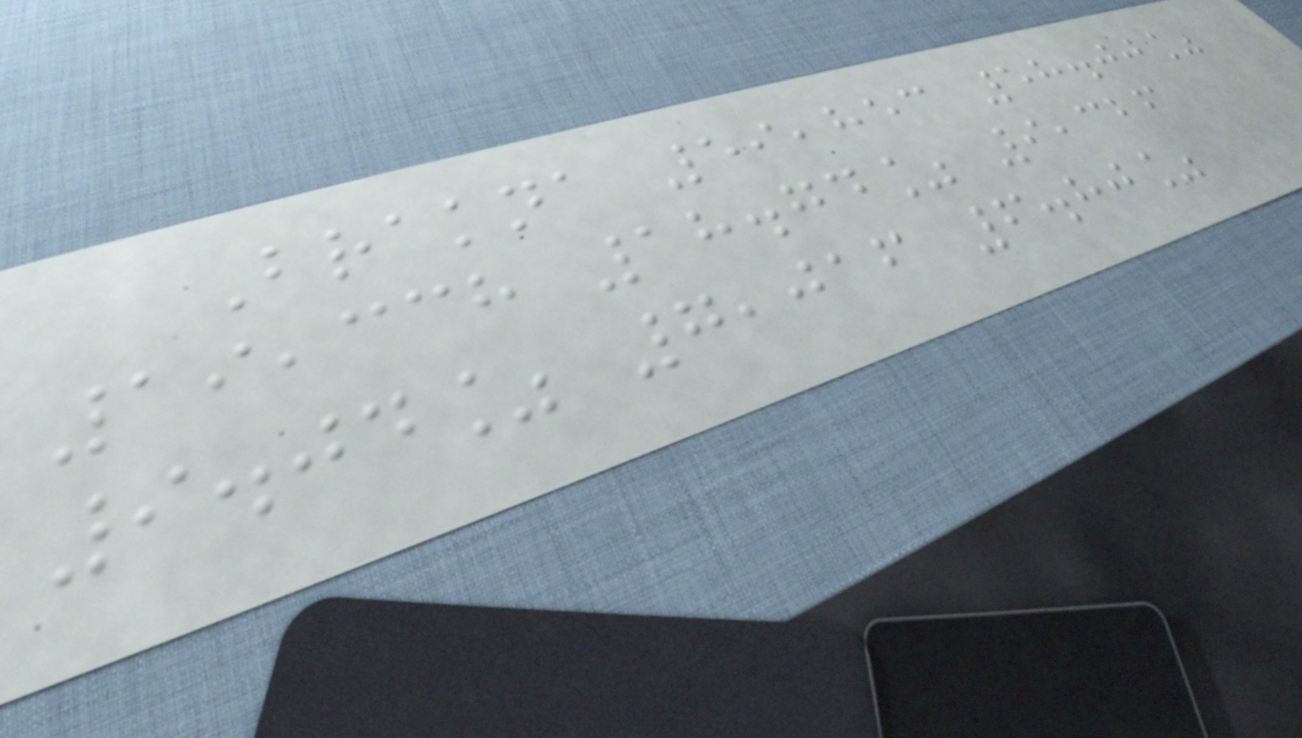Brakna 59,853 58.00%
19,338 18.74% 9,326
9.04% 7,016 6.80%
